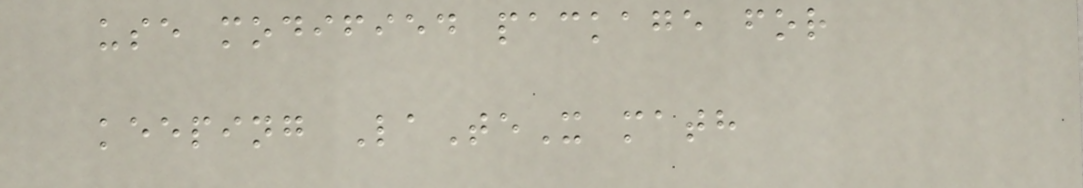use modified package for
keeping LaTeX math
